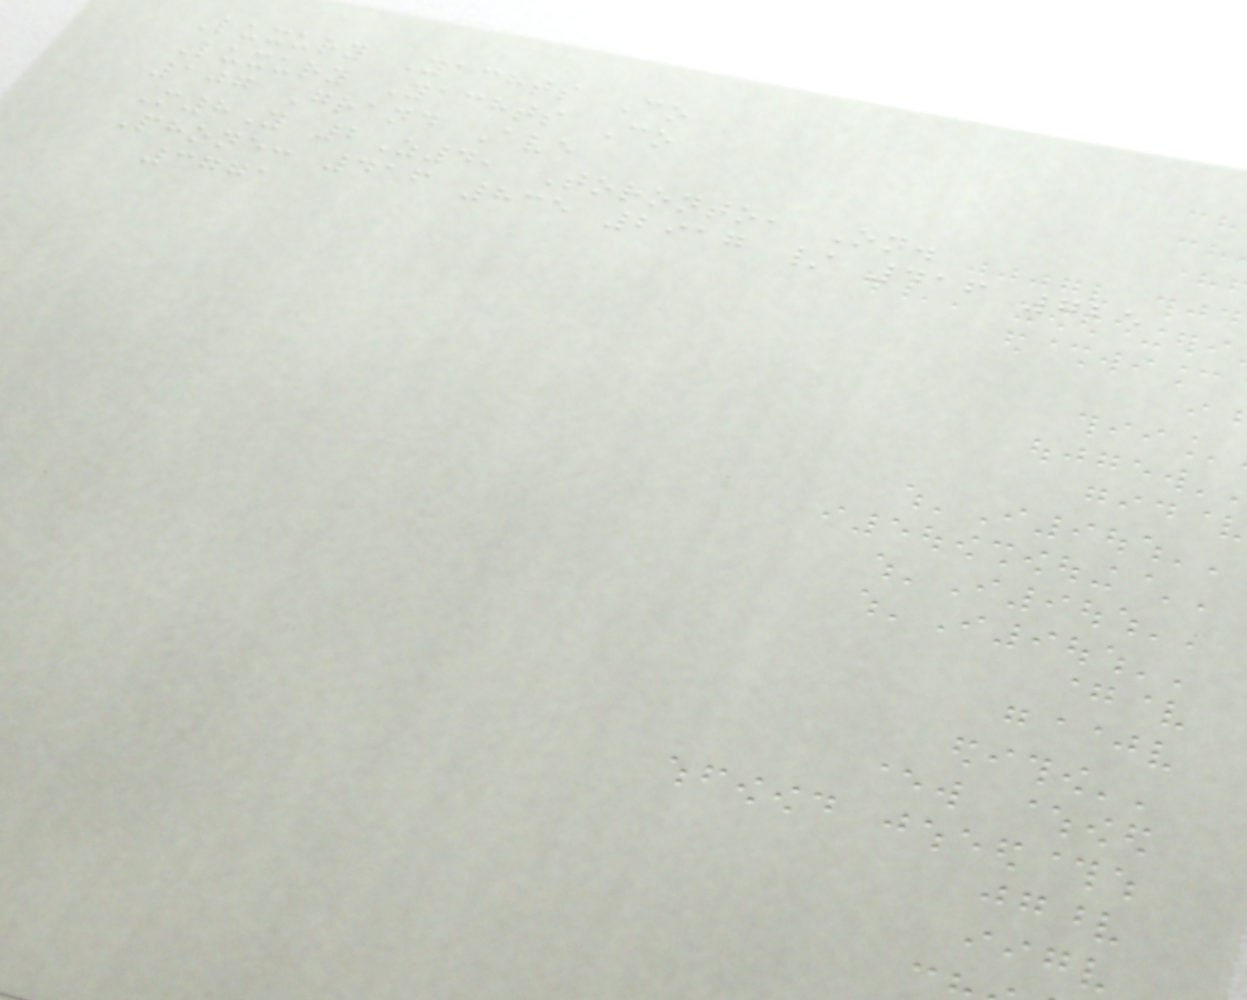Luxury Yachts Co
Luxury Yachts Co
107 Grand Ave
M8Y 2Z4, Toronto, On.
Phone: 416 835 2917 / 416 725
3771
